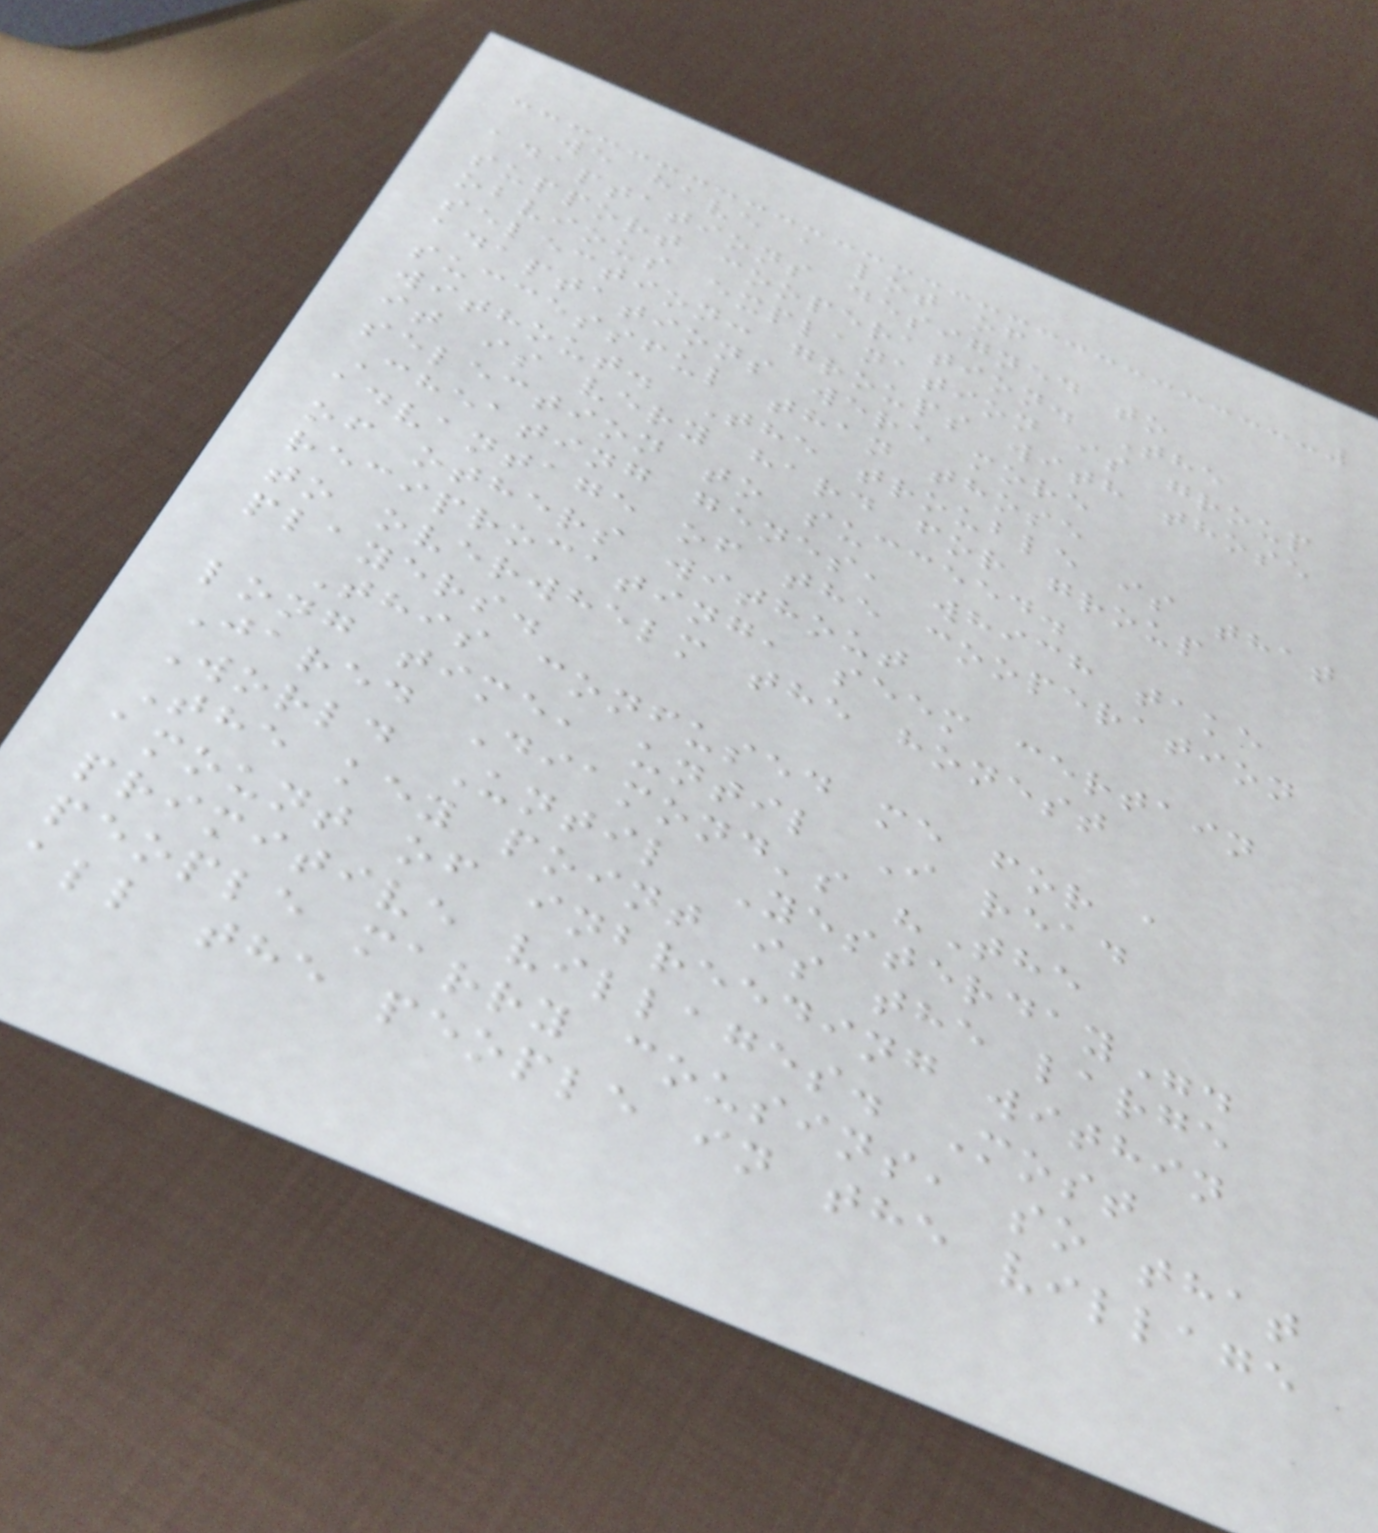we have a lot of
adaptations designed to
support cooperation. The
obvious explanation is group
selection: groups with those
adaptations were more
successful than those
without. The trouble is that
it is very hard for group
selection to succeed.
Cheating genes, which take
advantage of the cooperation
of others without
reciprocating, seem certain
to overwhelm the honest
players.
This confused me for a
long time, until I read
Jared Diamond's "The
World Until Yesterday".
The key point is the large
amount of inbreeding within
primitive villages. Most
people marry cousins, so that
all the people in the village
